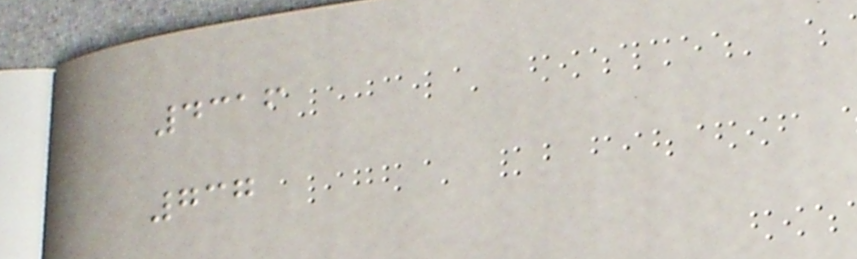4316
737
